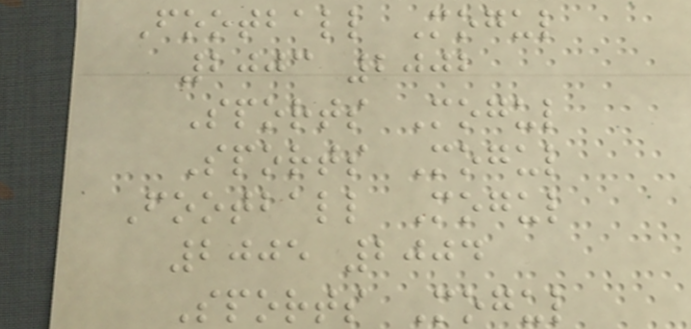Football Mogul
2003 2002
Sports Mogul
Sports Mogul
Football Mogul
2005 2004
Sports Mogul
